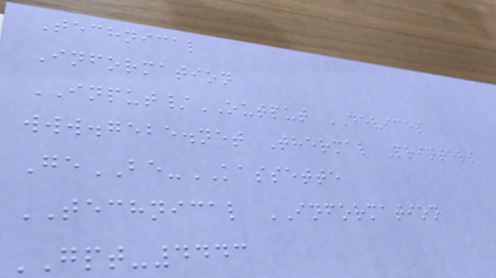Technical
Information
INPUT/OUTPUT DEVICES
www.gebe.net Thermal Printers
GeBE-KASSETTE
TECHNICAL INFORMATION
GPT-4443
